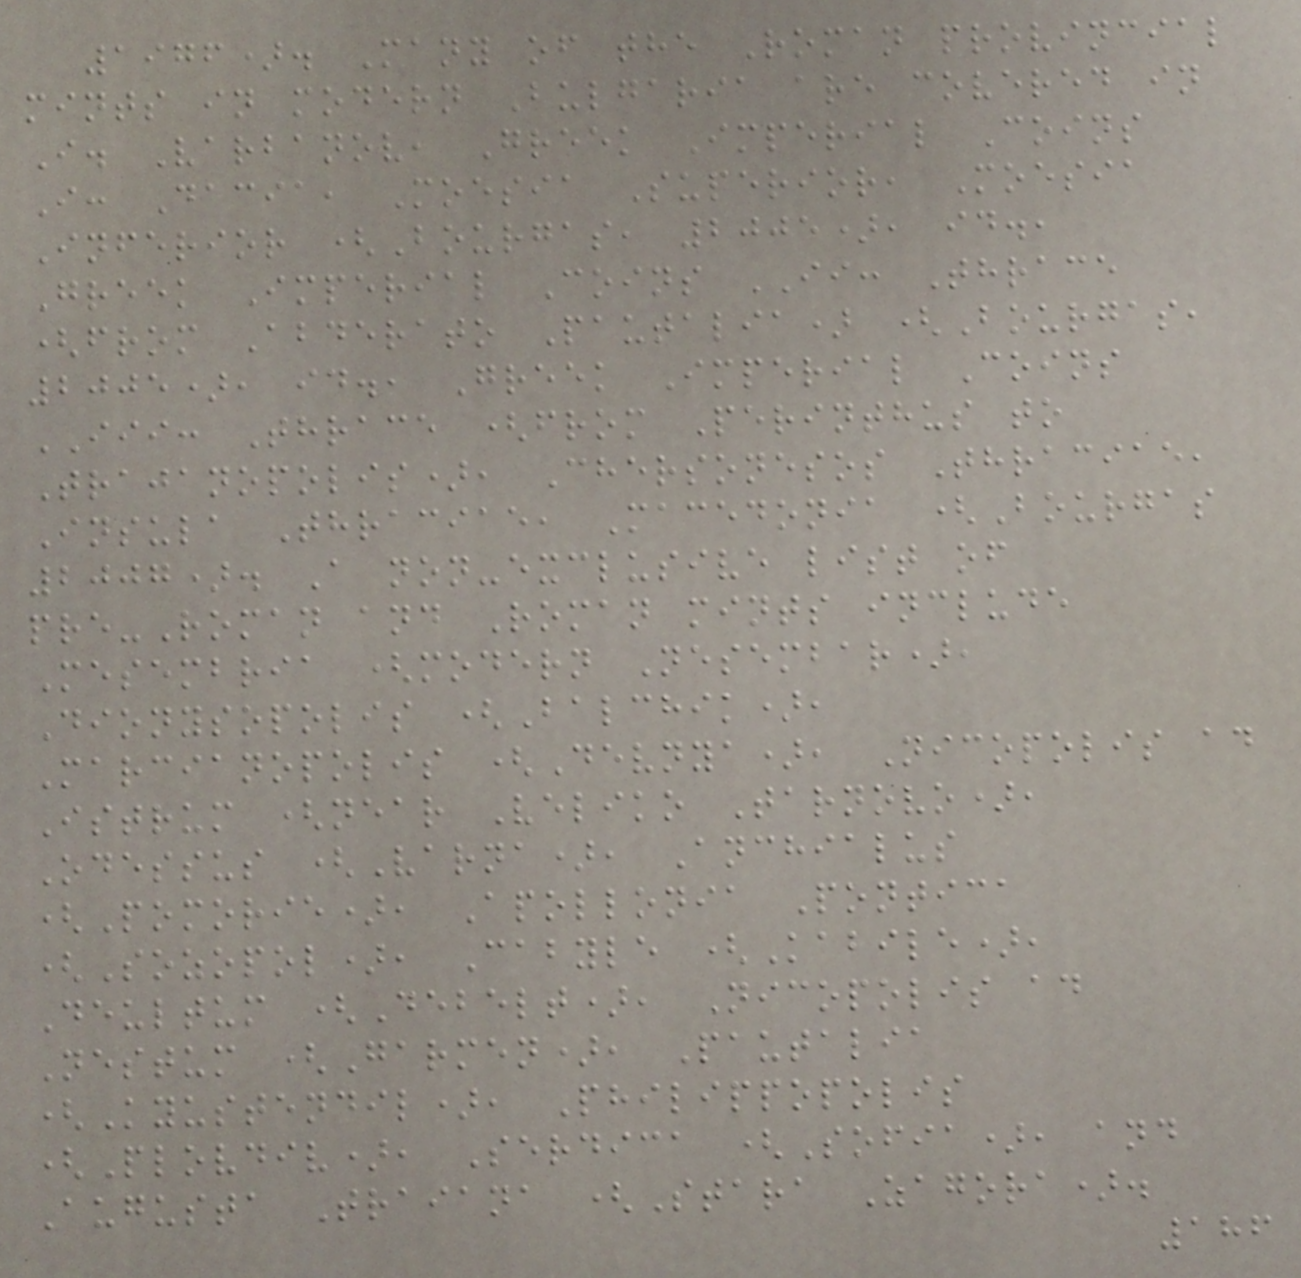1976). Many of the Roman provincial
mints in modern Bulgaria are covered in
I. Varbanov, Greek Imperial Coins
I: Dacia, Moesia Superior, Moesia
Inferior (Bourgas, 2005), id.,
Greek Imperial Coins II: Thrace
(from Abderato Pautalia) (Bourgas,
2005), id., Greek Imperial Coins
III: Thrace (from Perinthus to
Trajanopolis), Chersonesos Thraciae,
Insula Thraciae, Macedonia (Bourgas
2007). A non-exclusive list of
pre-Roman and Roman mints include
Mesembria (modern Nesembar),
Dionysopolis (Balchik),
Marcianopolis (Devnya), Nicopolis ad
Istrum (near Veliko Tarnovo),
Odessus (Varna), Anchialus
(Pomorie), Apollonia Pontica
(Sozopol), Cabyle (Kabile),
Deultum (Debelt), Nicopolis ad
Nestum (Garmen), Pautalia
(Kyustendil), Philippopolis
(Plovdiv), Serdica (Sofia), and
Augusta Traiana (Stara Zagora).
186
